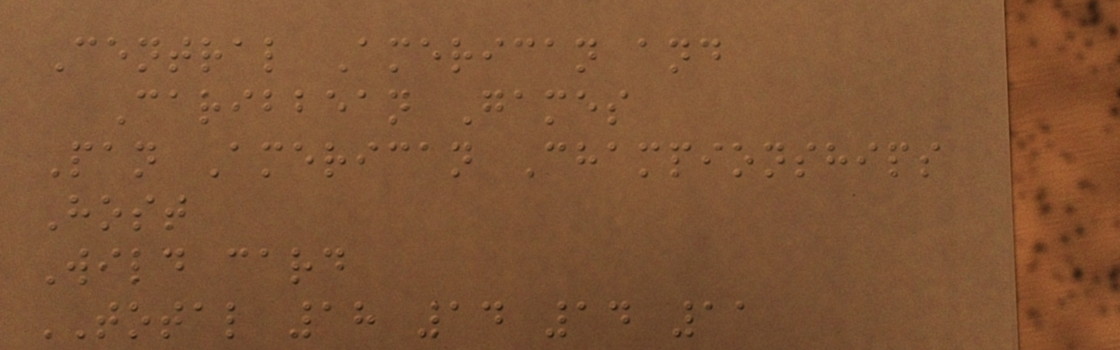Central American and
Caribbean Games
Pan American Championships
Host
Wild card
TOTAL 18 14 14 11
